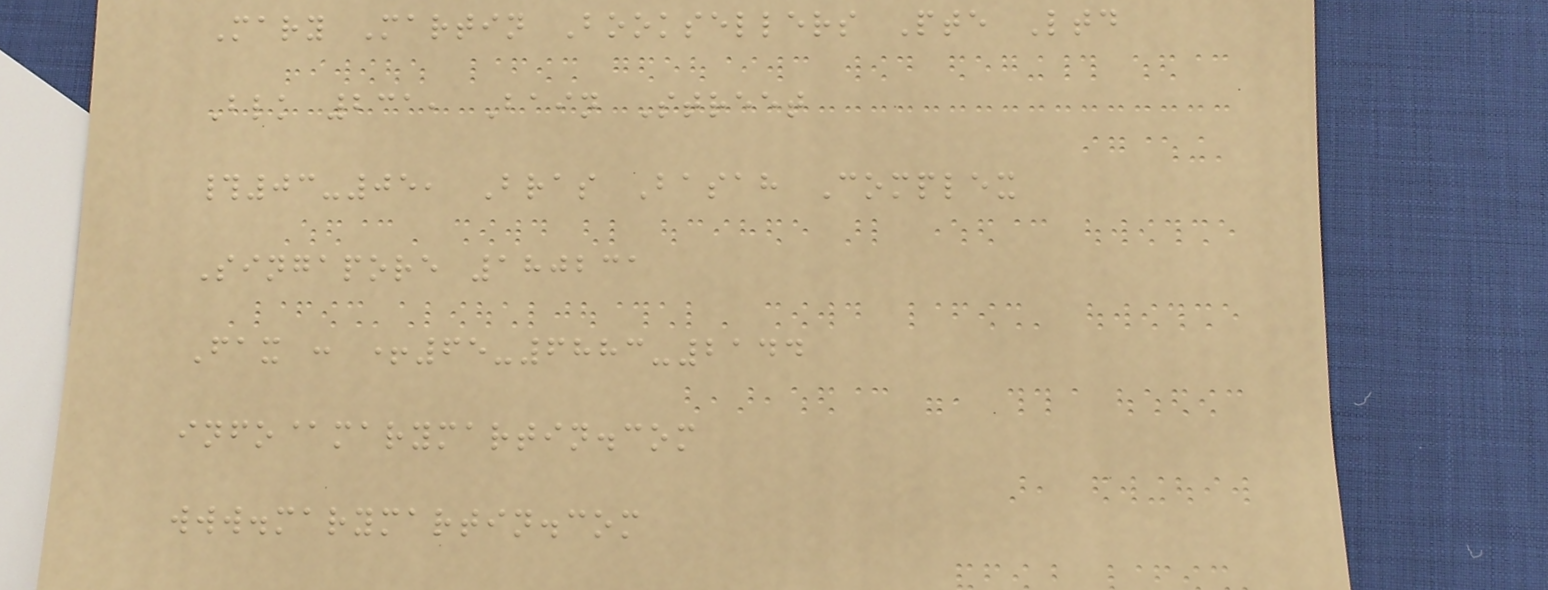Mary Martin Booksellers Pte Ltd
Blk 231, Bain Street
#03-05, Bras Basah Complex
Singapore 180231
Fax : +65-6883-2144
info@marymartin.com
www.marymartin.com
